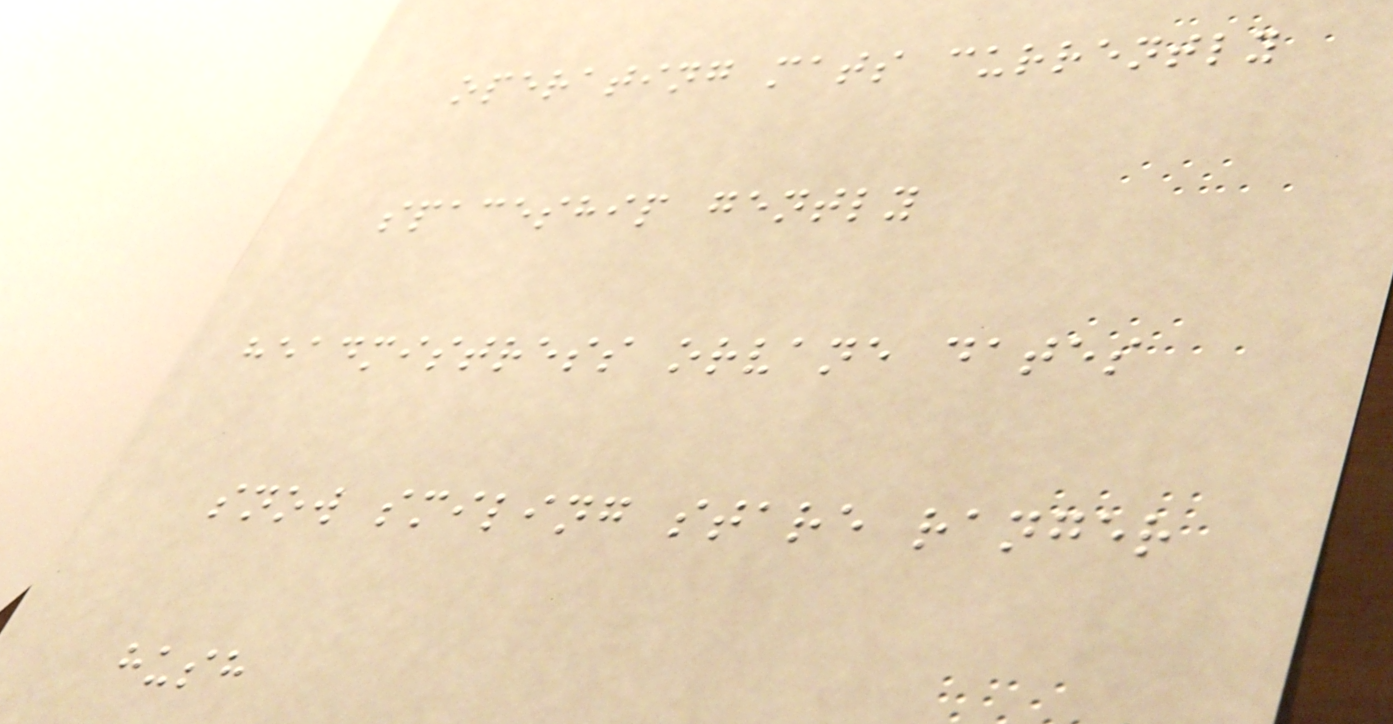operating mats currently
spaceship gently
headmistress orvane dates
snow smiling stare ranger
hush
